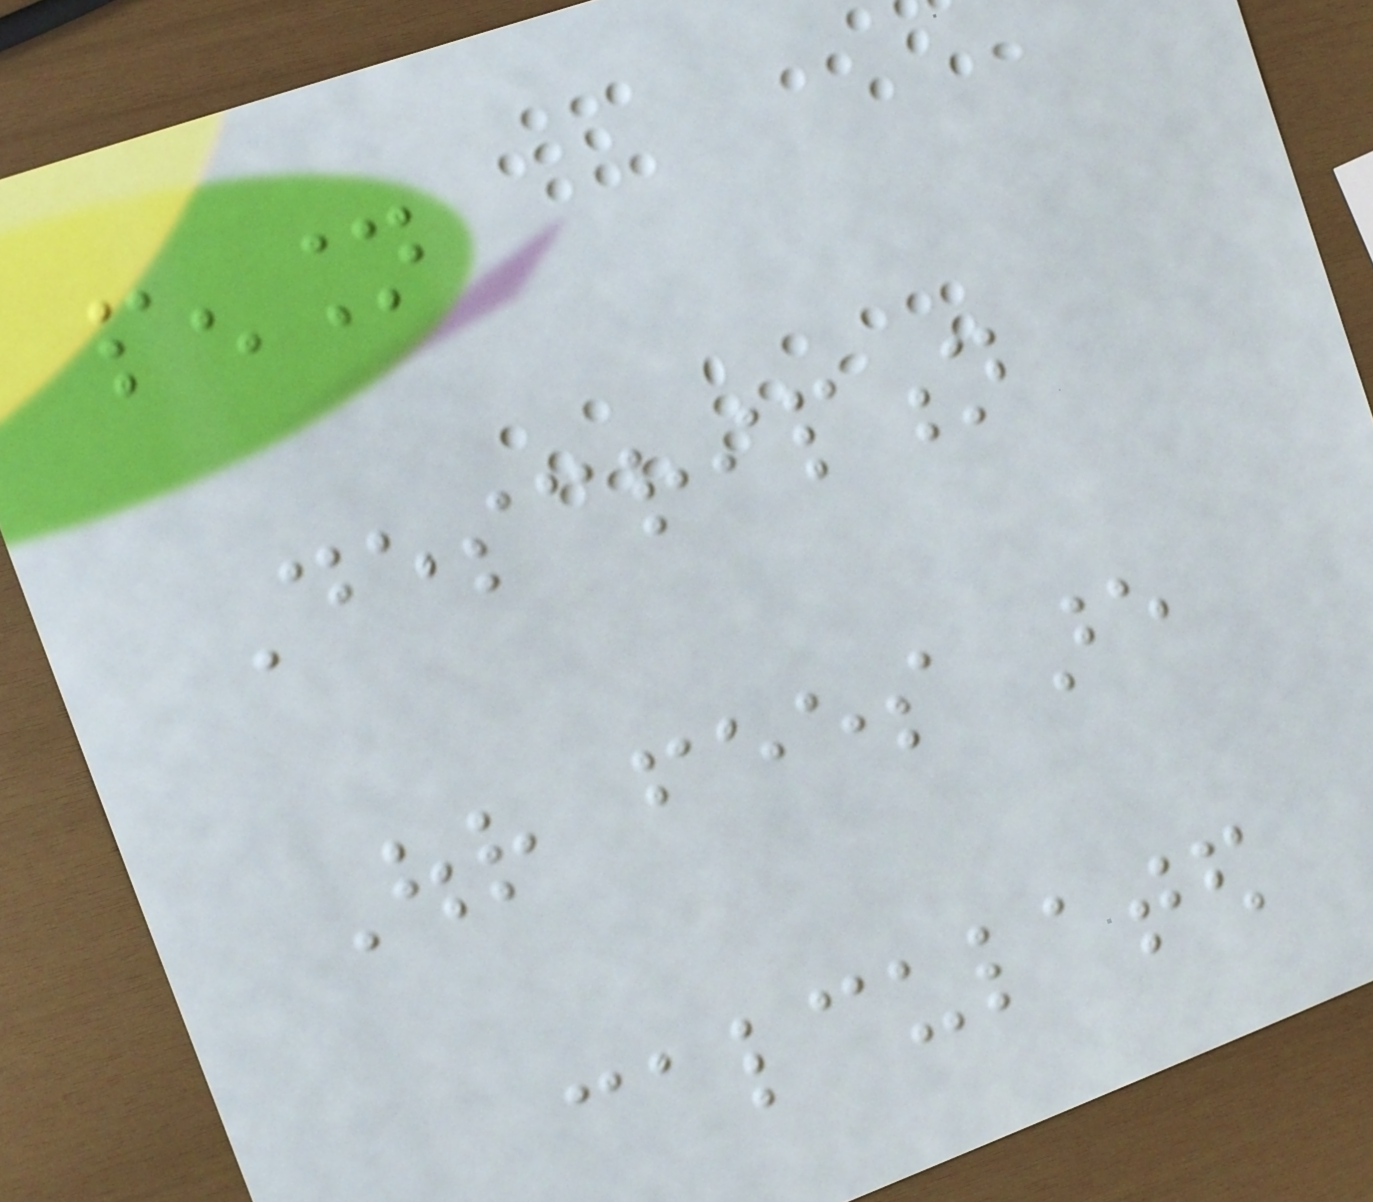pension
Description
Our fees are
calculated
